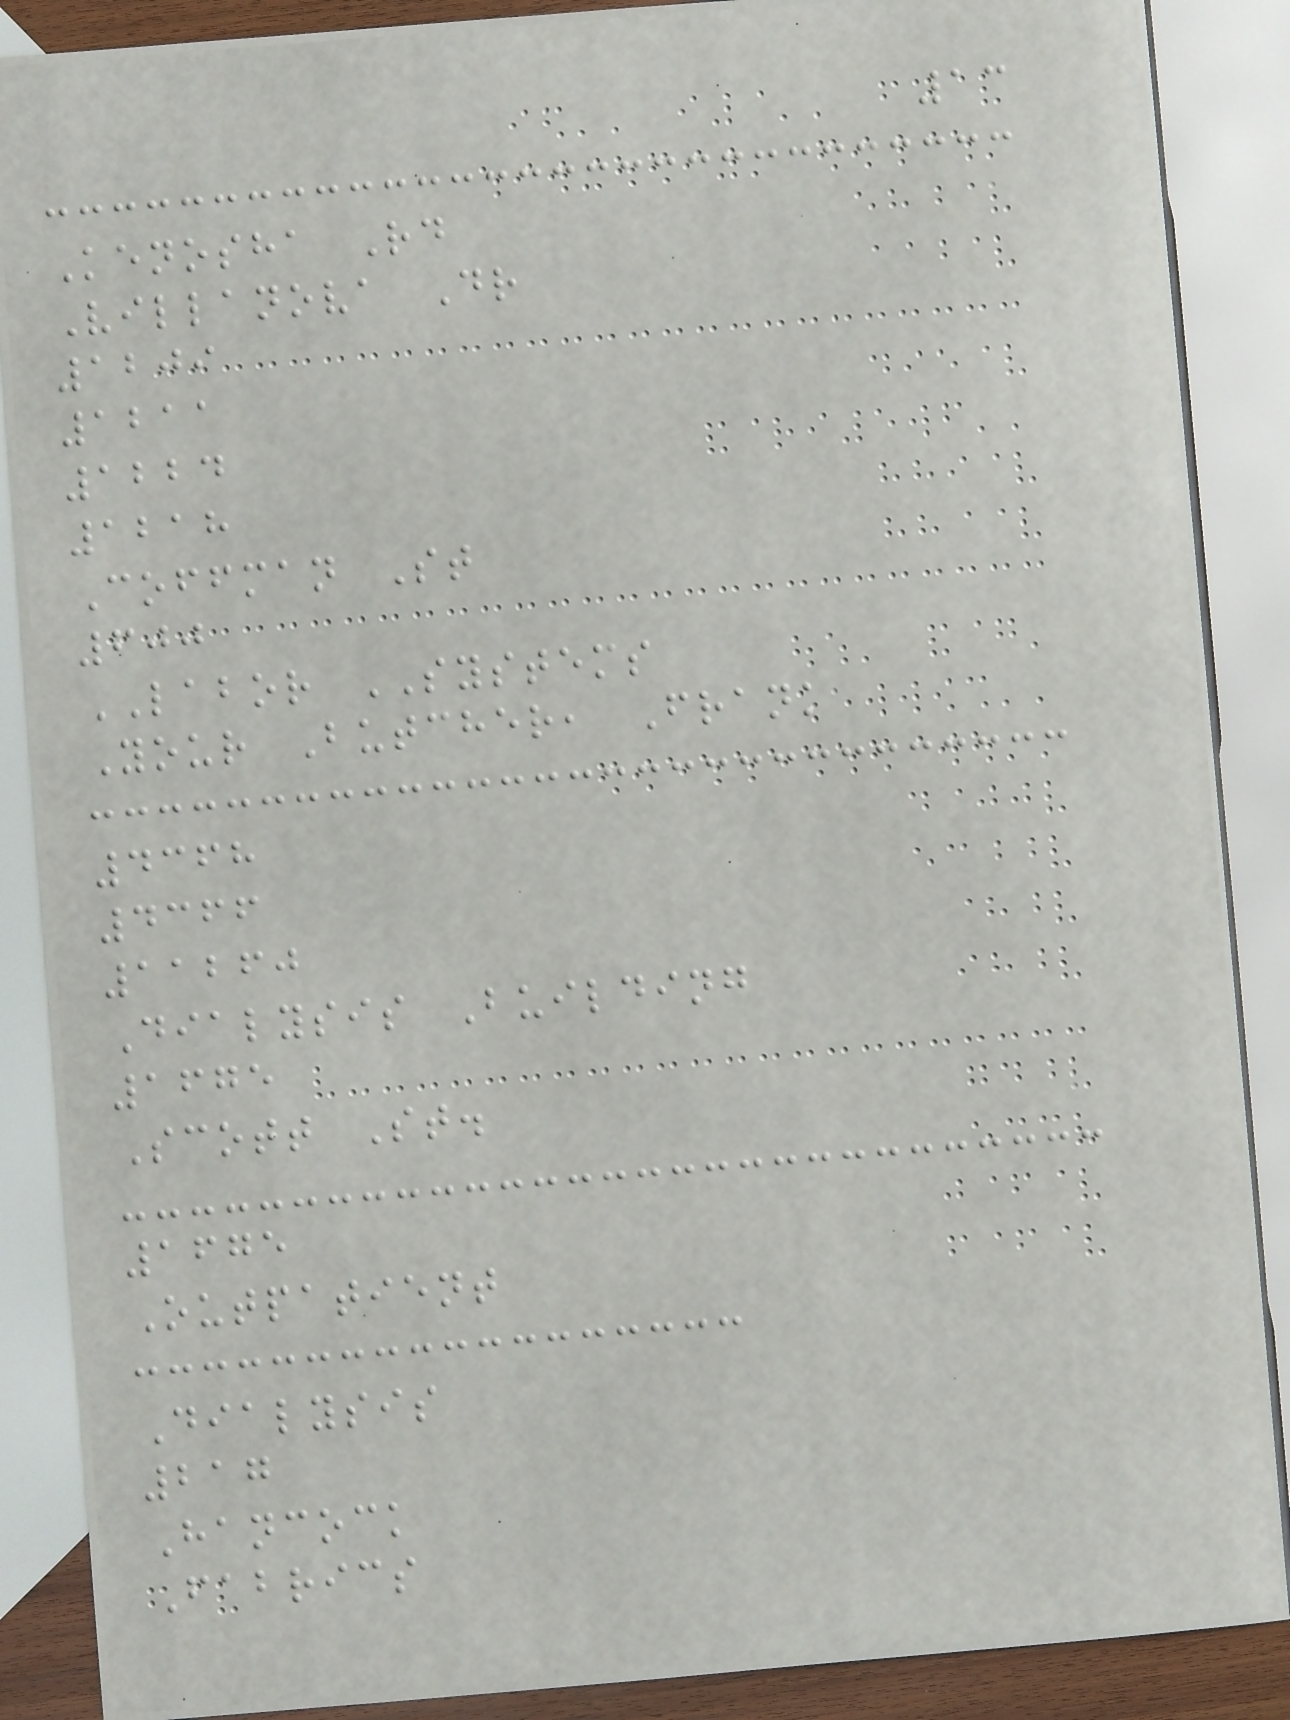13
Kenosha Rd
Villanova Dr
1209
1211
1224
1218
Coffman St
600
LABOR SYSTEMS
Your Butcher, Frank
4368
4366
11260
Dialysis Building
1675
Scott St.
1675
Outpatient
Dialysis
217
Hancock
Fabrics
